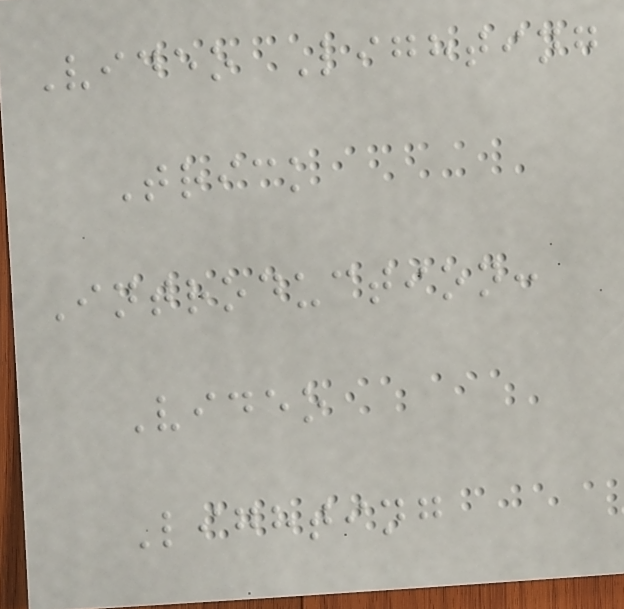Video Lighting
Trick
Introduction:
Video
Lighting
